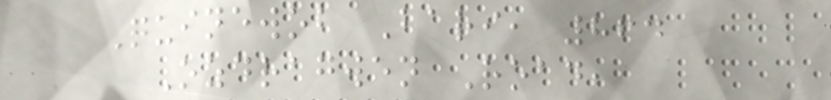Quinewob Bari, 864
Ozdragwen Road,
